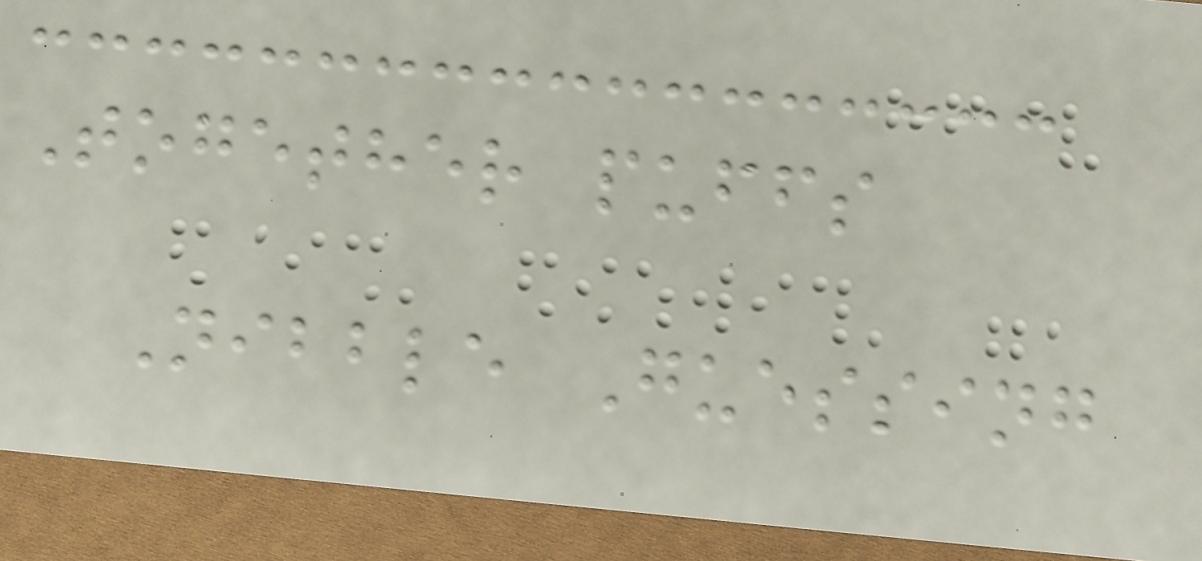Together puffs
Nibble Guessing
